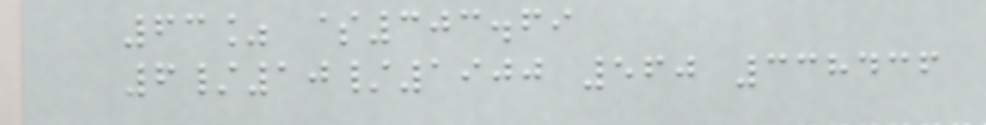63% $303.69
6/10/1900 560 338436
